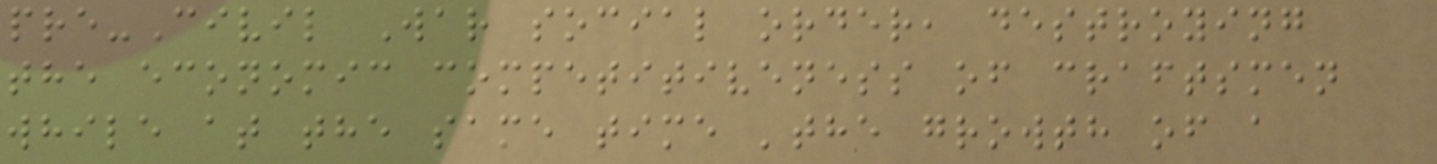pre-Civil War social order, destroying
the economic competitiveness of craftsmen
while at the same time 'the growth of a
